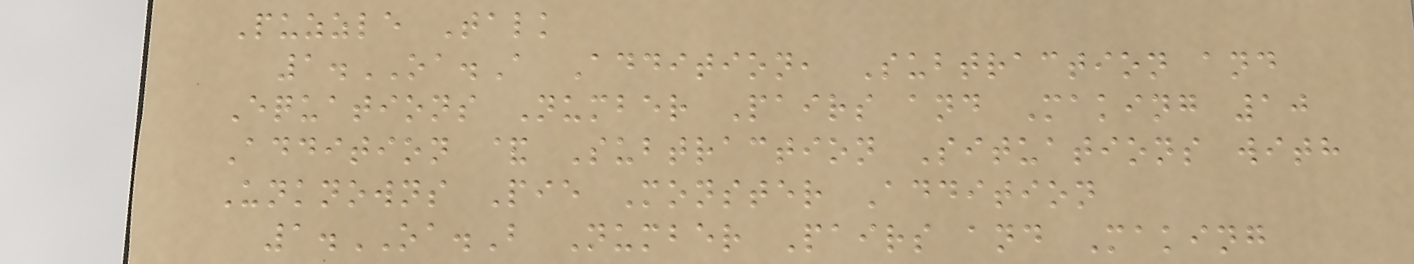Puzzle Talk
1.OA.A Addition, Subtraction and
Equations Number Pairs and Making 10
Addition & Subtraction Situations with
Unknowns Pie Monster Addition
1.OA.B Number Pairs and Making
